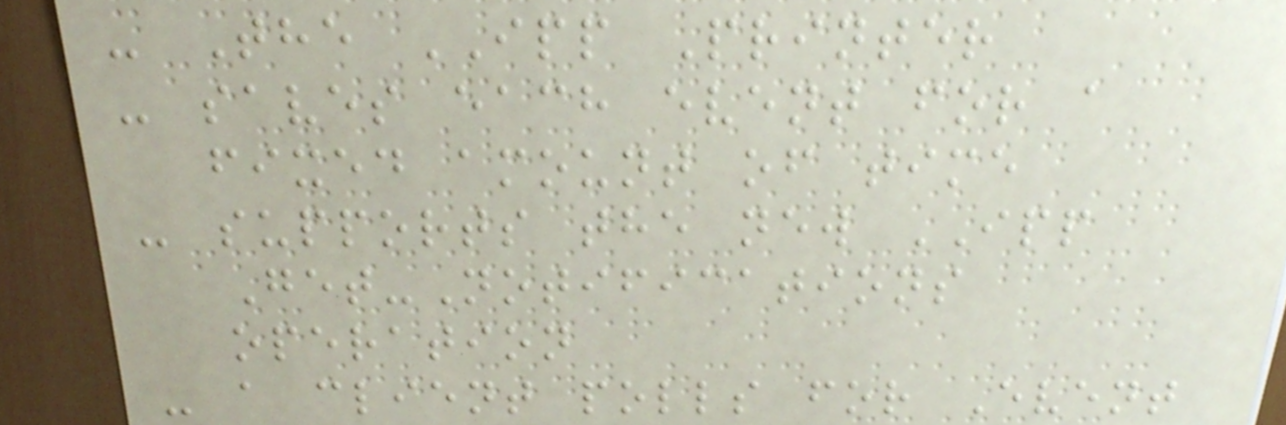- The IPP Printer
- saves each event for a
fixed amount of time
- supports the new IPP
Get-Notifications
operation
- a client polls for Event
